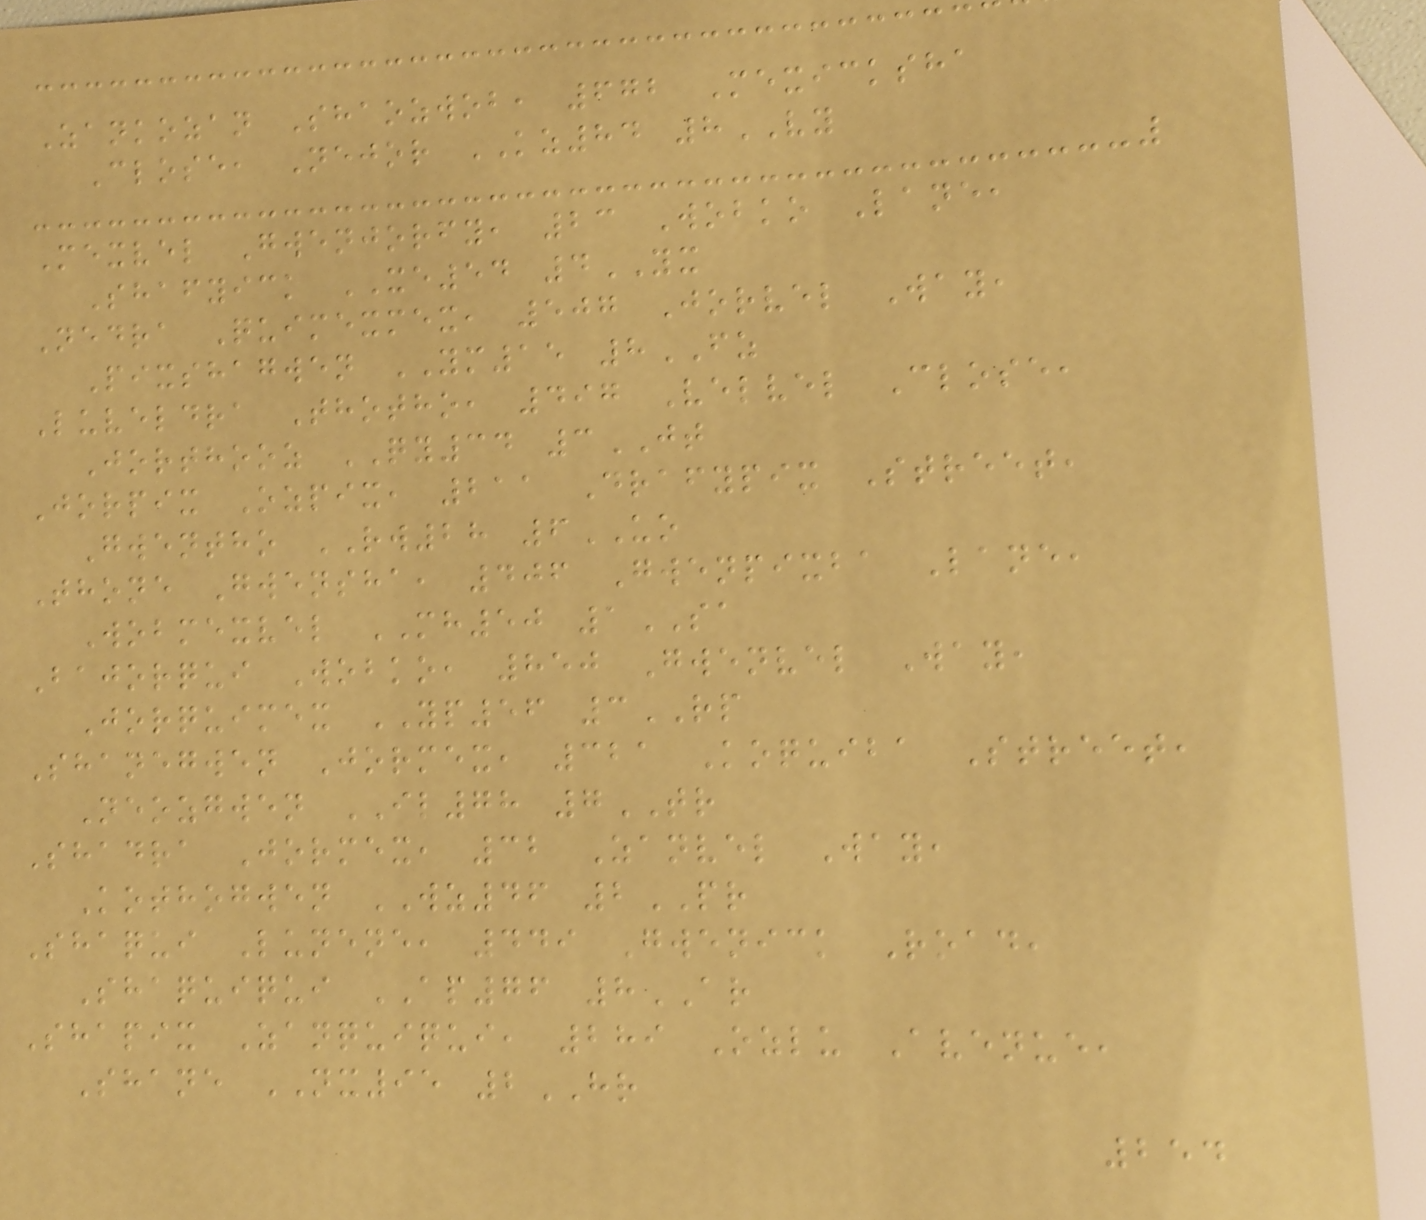Zankozan Shaozwob, 672 Mexicksha
Close, Nejor KZ84 8VY
Mexvel Gwenjorfy, 23 Wobko Lane,
Shafyick XE54 4YX
Nedra Quimexmex, 507 Jorvel Way,
Pixshagwen YM15 8FZ
Luveldra Thotho, 497 Velvel Close,
Jorthooz QY34 3JT
Jorpix Ozpix, 211 Drafypix Street,
Gwentho RW28 6UO
Thone Gwensha, 406 Gwenpixba Lane,
Wobmexvel MH50 1SA
Bajorqui Wobko, 850 Gwenvel Way,
Jorquimex YP56 3RP
Shanegwen Jormex, 321 Koquiba Street,
Neozgwen IL78 7TR
Shadra Jormex, 32 Zanvel Way,
Kothogwen WZ46 2PR
Shaqui Lunene, 449 Gwenick Road,
Shaquiqui AP76 8AR
Shapix Zanquiqui, 289 Ozlu Avenue,
Shane NX95 2HR
254
